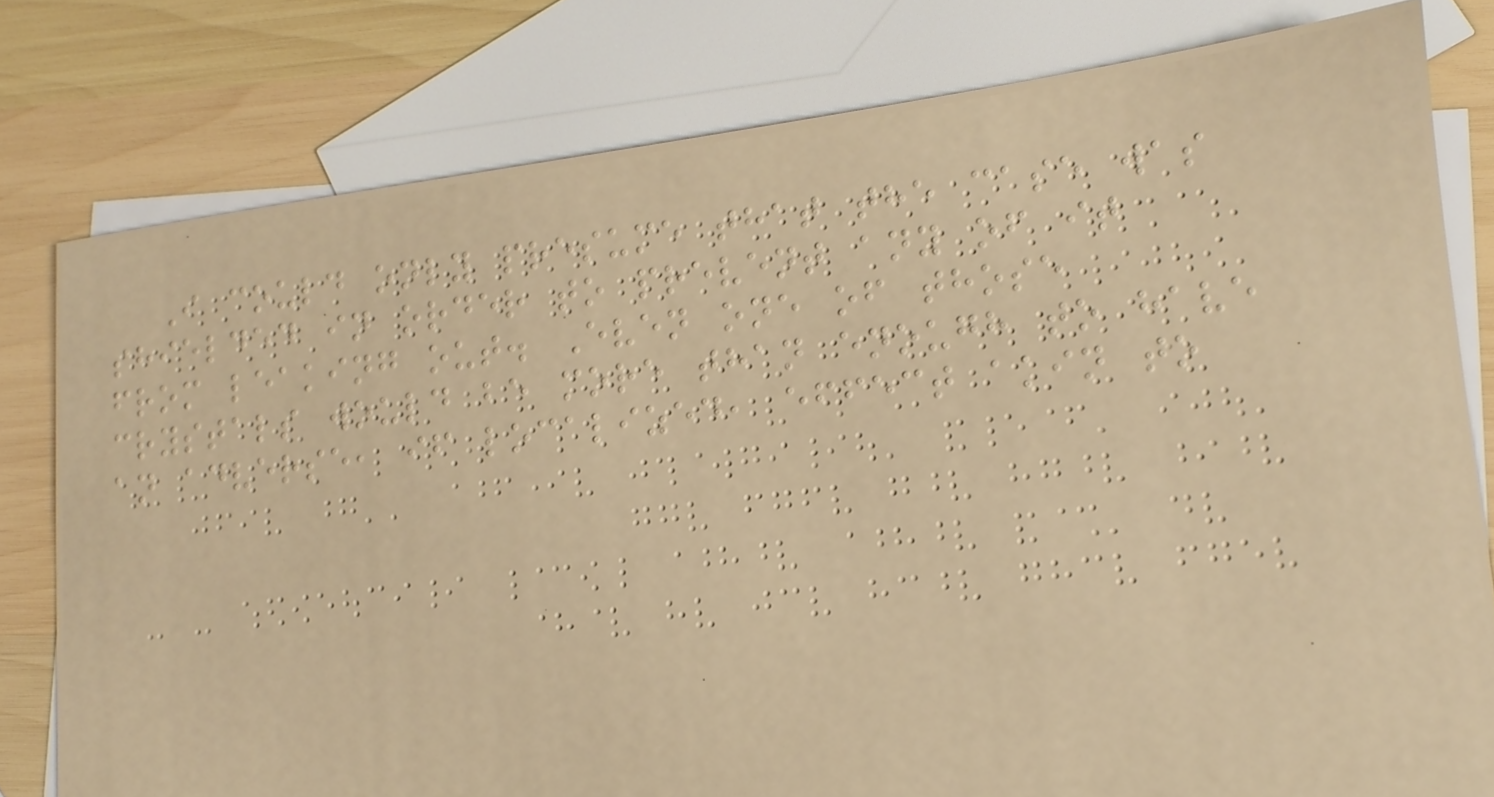I could only presume that the case was
shielded in order to prevent any of it
from leaking out. Even one of those
crystals would be more than enough to have
an adverse, if localized, effect akin to
